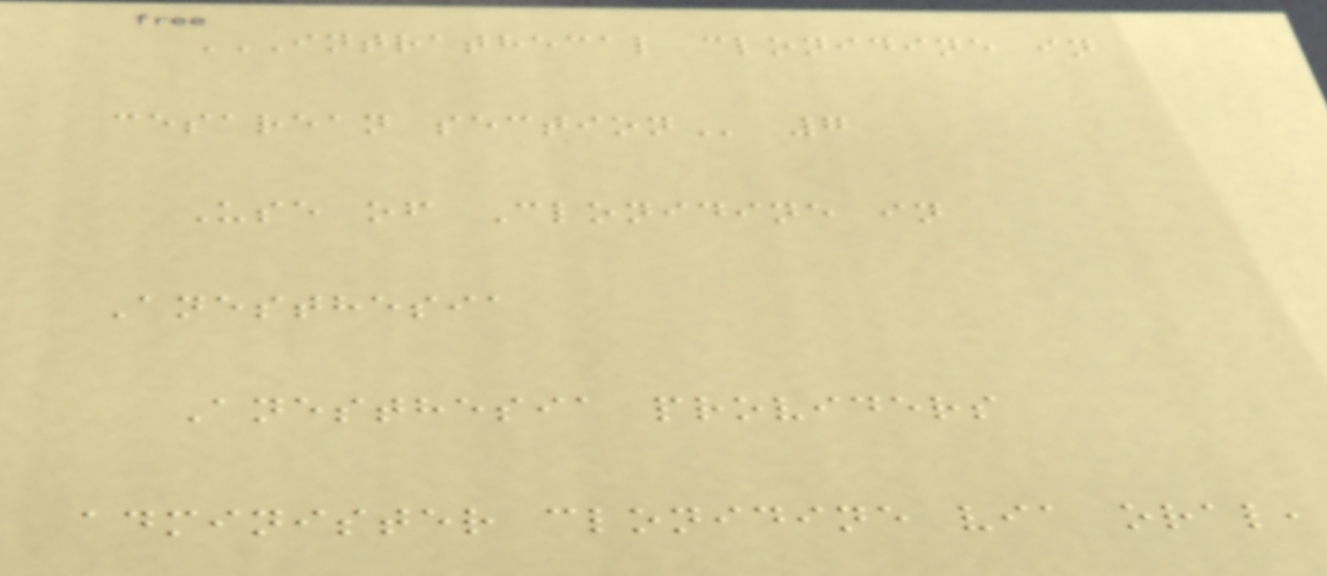INTRATHECAL CLONIDINE IN
CESAREAN SECTION 7
Use of Clonidine in
Anesthesia
Anesthesia providers
administer clonidine via oral,
